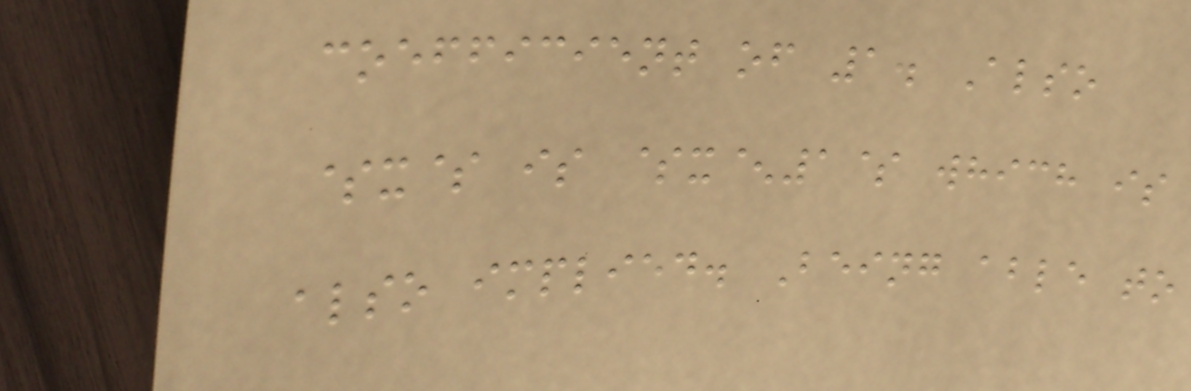coefficient of 1. Also
$x$ is $x^1$ which is
also implied. Being able to
